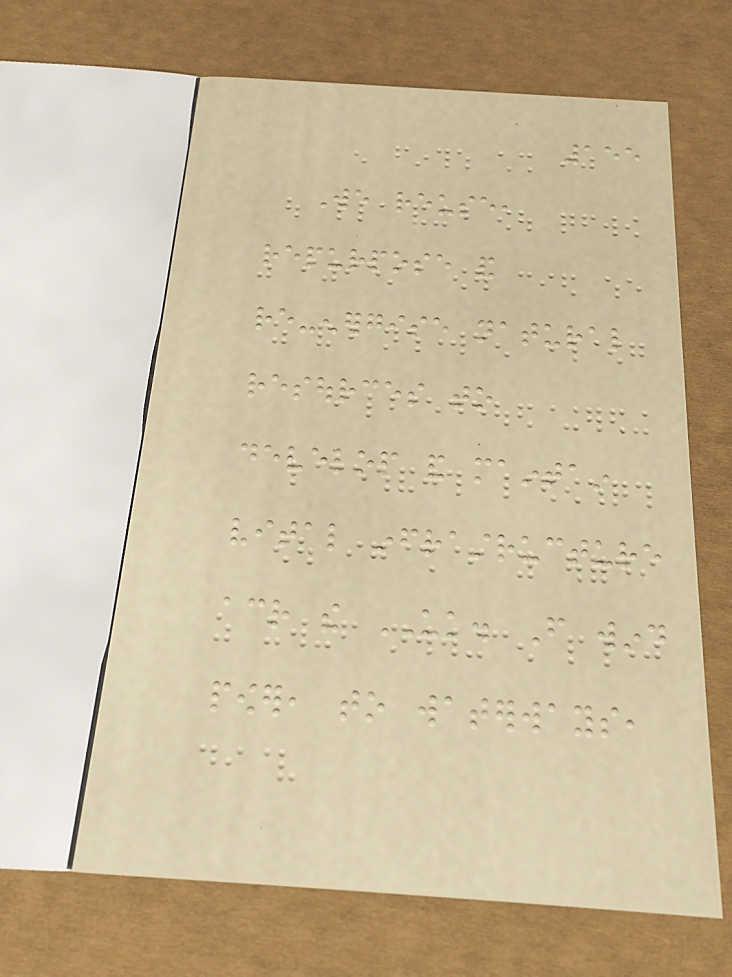155
We reuse,
repurpose and
re-energise natural
resources to
develop and maintain
vital infrastructure
across the UK. From wind
power, to waterways,
